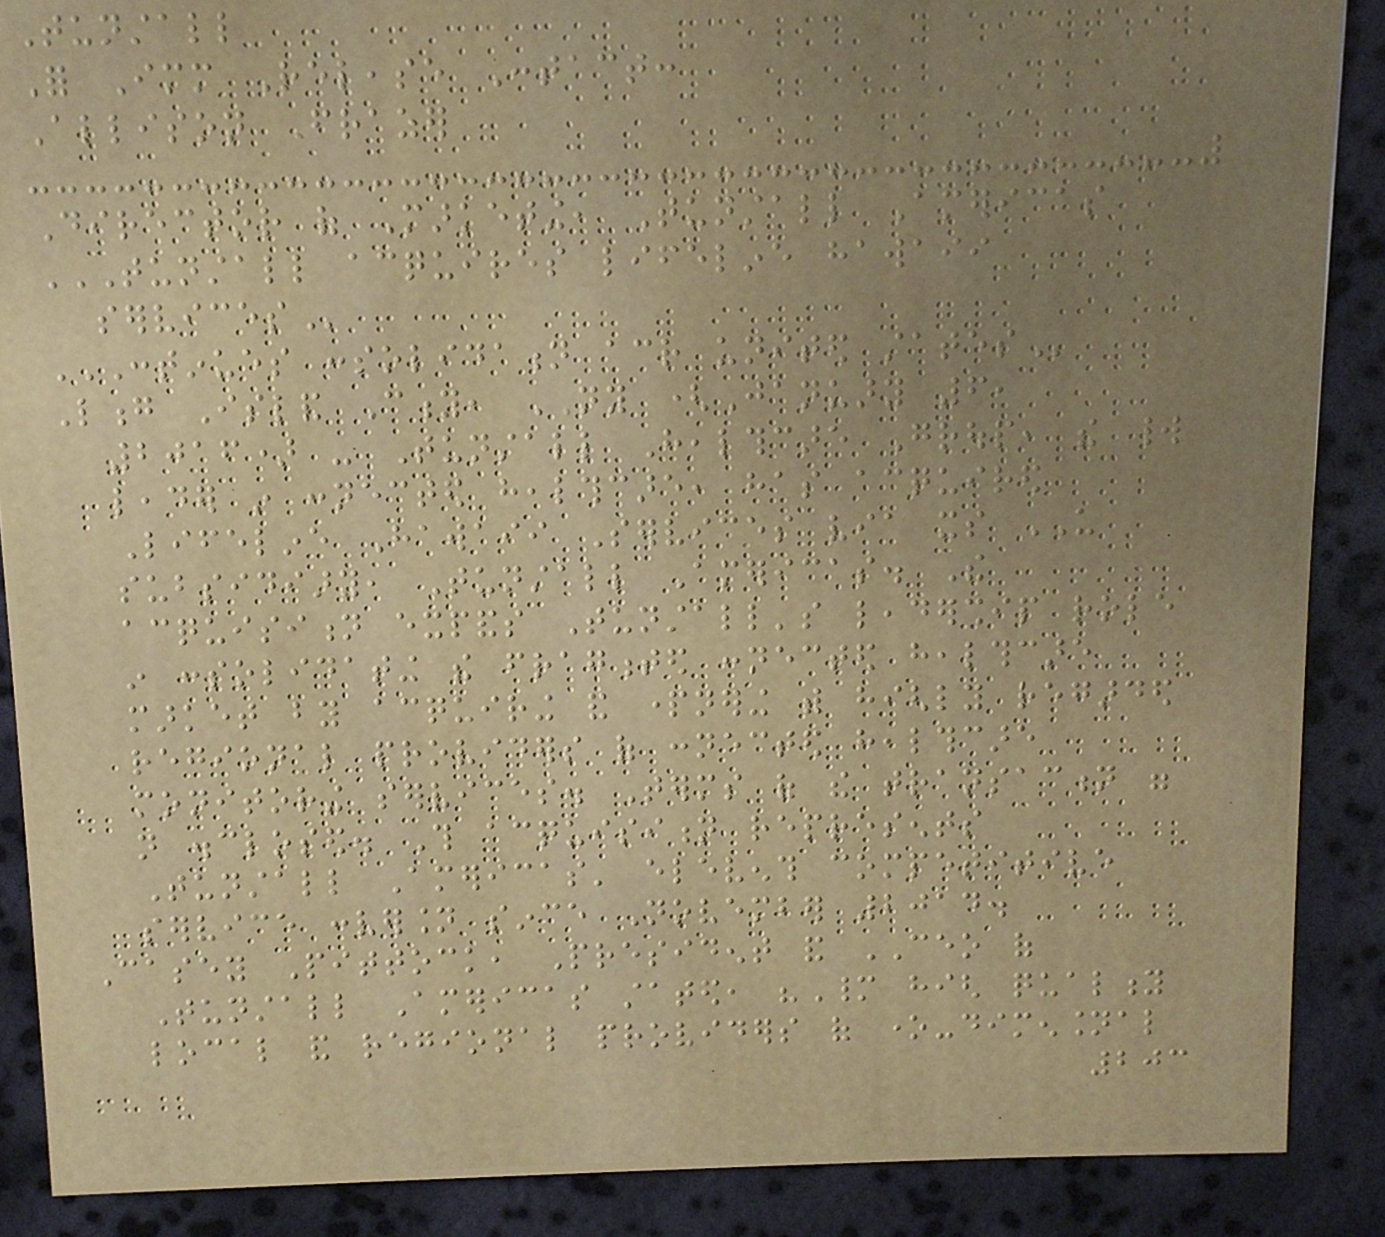Tunstall
For Immediate Release Contact:
Allison Frazer
Director of Marketing, Tunstall Americas
TUNSTALL ACQUIRES LIFELINE HAWAII
SERVICES
CONTINUES CONSOLIDATION ACROSS UNITED STATES
Long Island City, NY (January 6,
2016) - Tunstall Healthcare Group, the world
leader in connected healthcare, has acquired
Lifeline Hawaii Services via its US
subsidiary, Tunstall Americas. The
acquisition expands Tunstall's leadership role
in consolidating the fragmented connected healthcare
market by acquiring and partnering with highly regarded
regional providers of connected healthcare
monitoring services. Terms of the transaction were
not disclosed. This acquisition represents
Tunstall Americas' eleventh competitive
service conversion since November 2014.
Casey Pittock, President and CEO of
Tunstall Americas stated, "Many high quality
local and regional providers of one-dimensional
203
